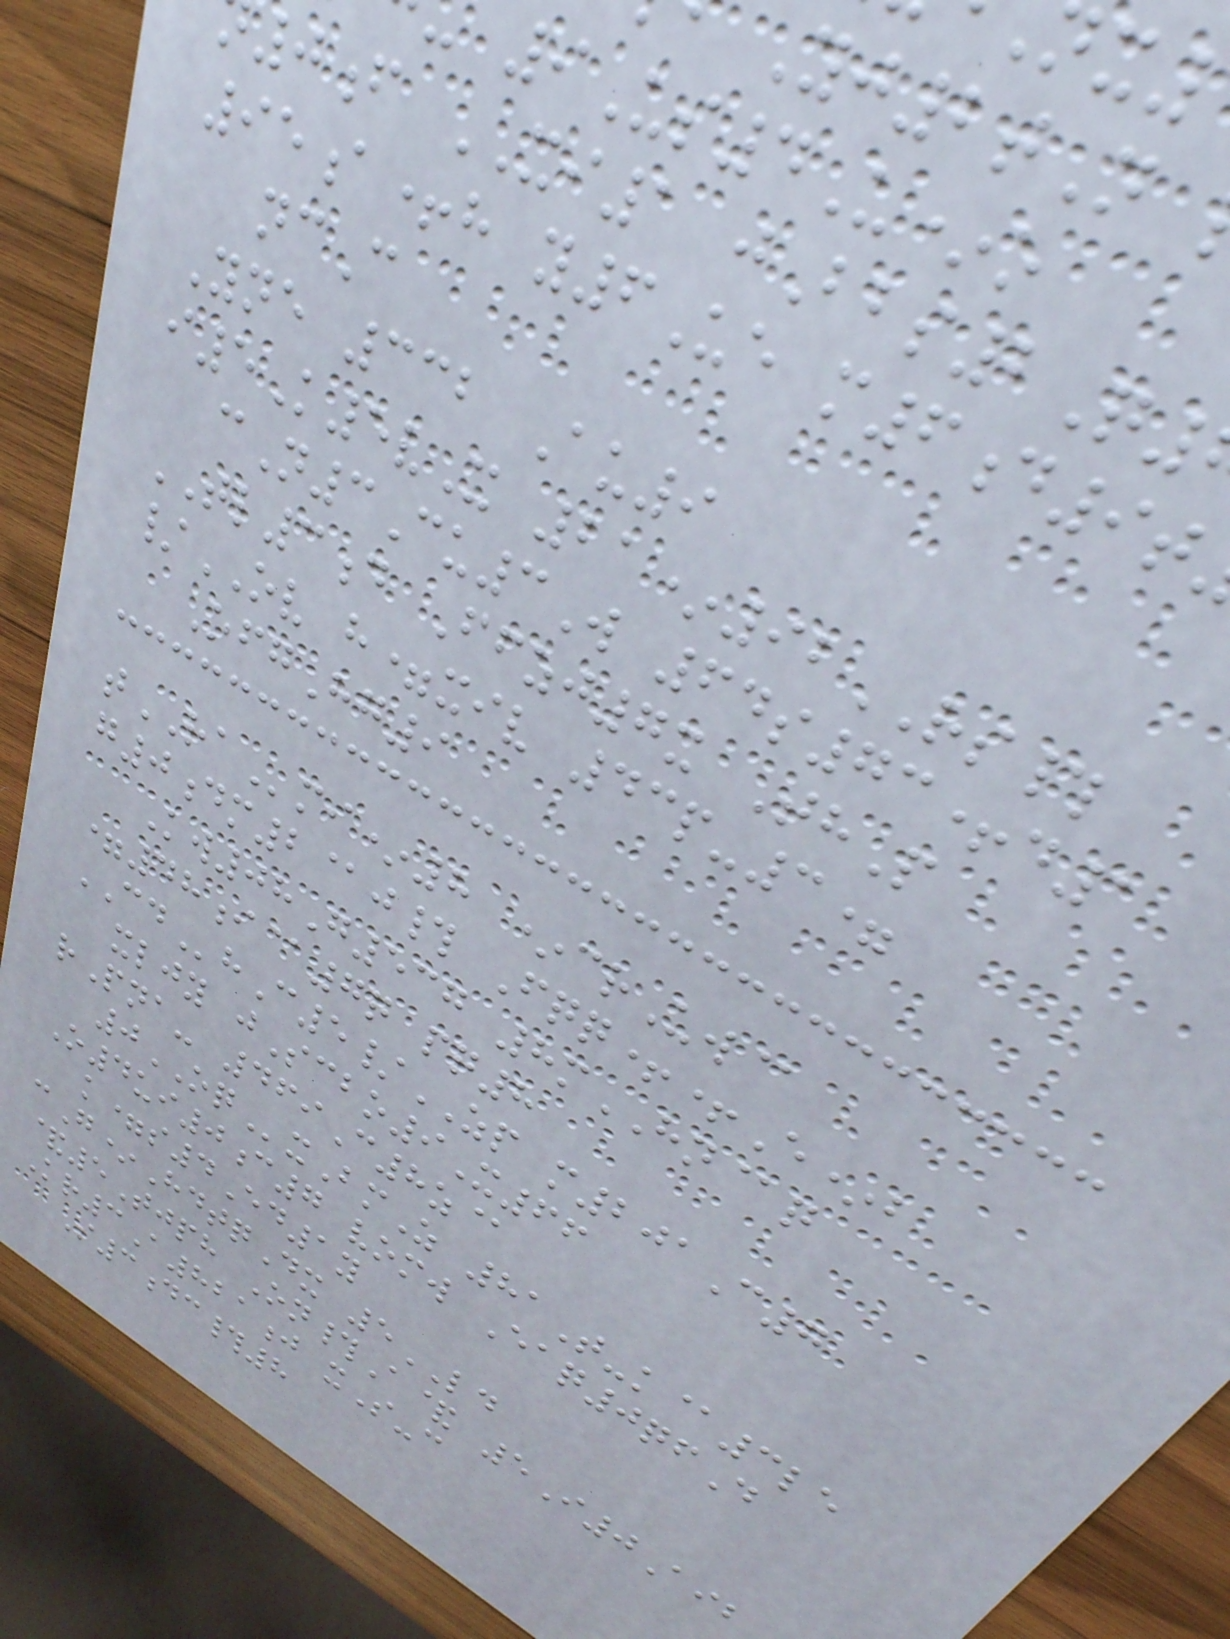Yj2tN
9Us4U*o
0f XI1 jBbs2Q
95a+h y6Ue m6d9t
ncC
Yne 332 Au9
i5K5vX 21*92RS#
cN3Cu3W 64s73+d1
TL3d Ffzj7x ThP
/OV h=xiv 43p-3=
OfgHg9
tRAmi*8 *crUw@
g0dm2@j# Fqq++E*b
Kw08G537 8mHN@q
=48i@7q pq8
CDhC5/ZP m201C7
xljy jScbo9X66
rPna- 469C8z@
0OQxBmZ 81T-k@3le
O4ui0c7 vomw Eaq0qfD
k=s4Ed1y
cG*HdtqDx 5LD
&5Tjph On#A& 5I0Aib
Kr3A821j xS-c
S3dc#8
